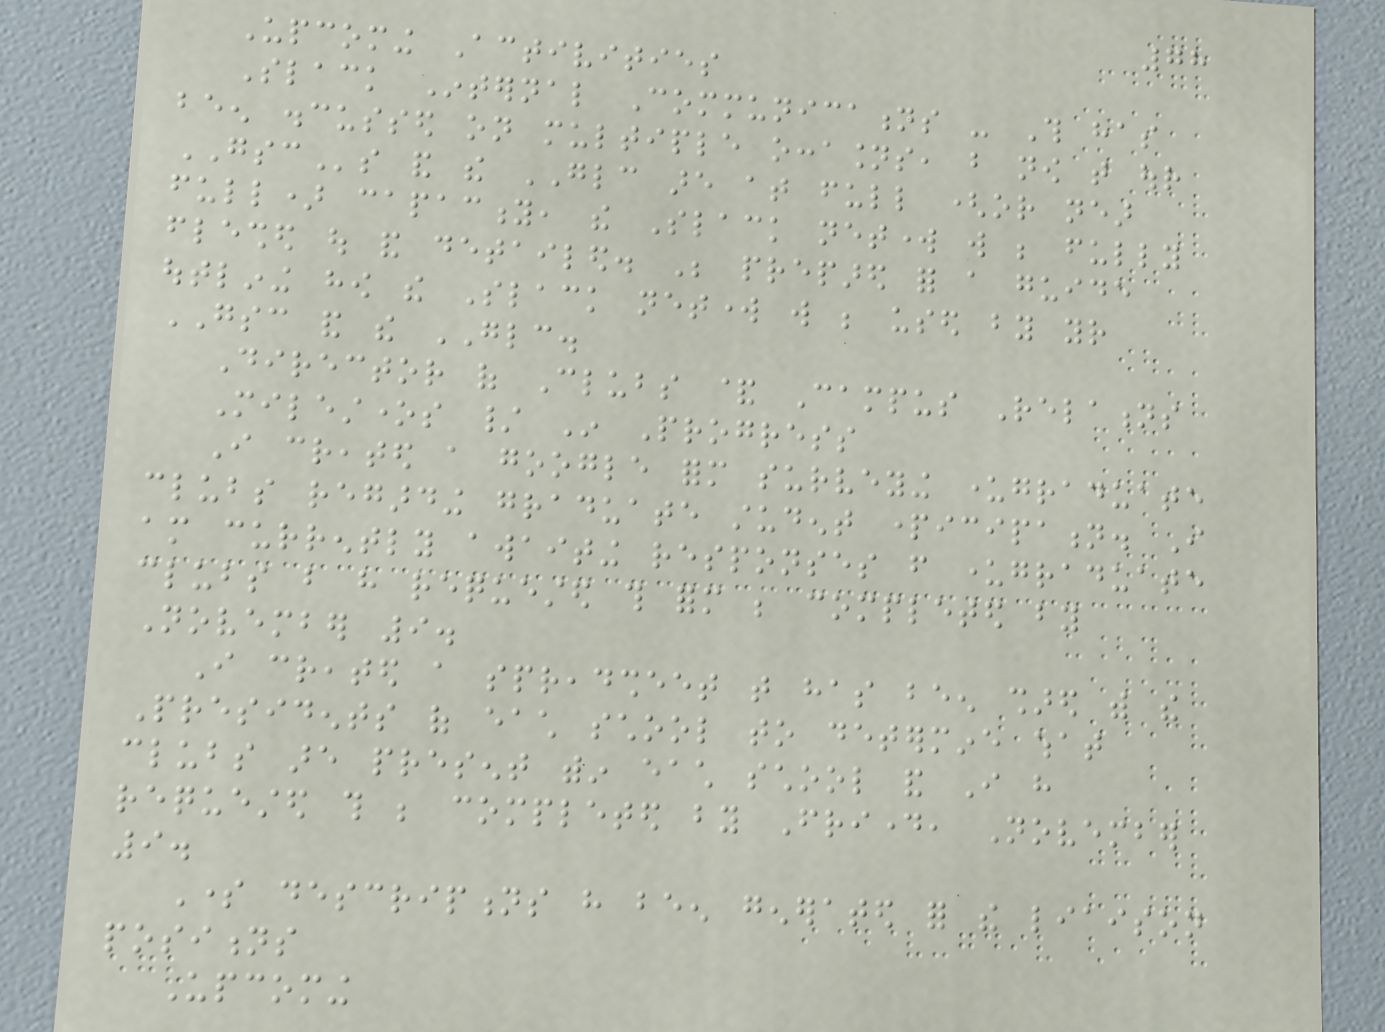78
Upcoming Activities
Slack Internal Communications - This has
been discussed on multiple occasions, but now that our
GSCs and the GLC are at full (or near
full) capacity, the Slack network will be fully
fleshed out and detailed. Be prepared for a guide
outlining how the Slack network will be used by your
GSC and the GLC.
Director of Clubs & Campus Relations
Milestones / In Progress
I created a google form surveying undergraduate
clubs regarding graduate student participation. I
am currently awaiting responses from undergraduate
clubs but have requested this form be completed by
November 9.
I created a spreadsheet that has been shared with the
Presidents of each school to determine what
clubs are present within each school and I have
requested this be completed by Friday, November
9.
Some descriptions have been generated for the liaison
positions
Upcoming
